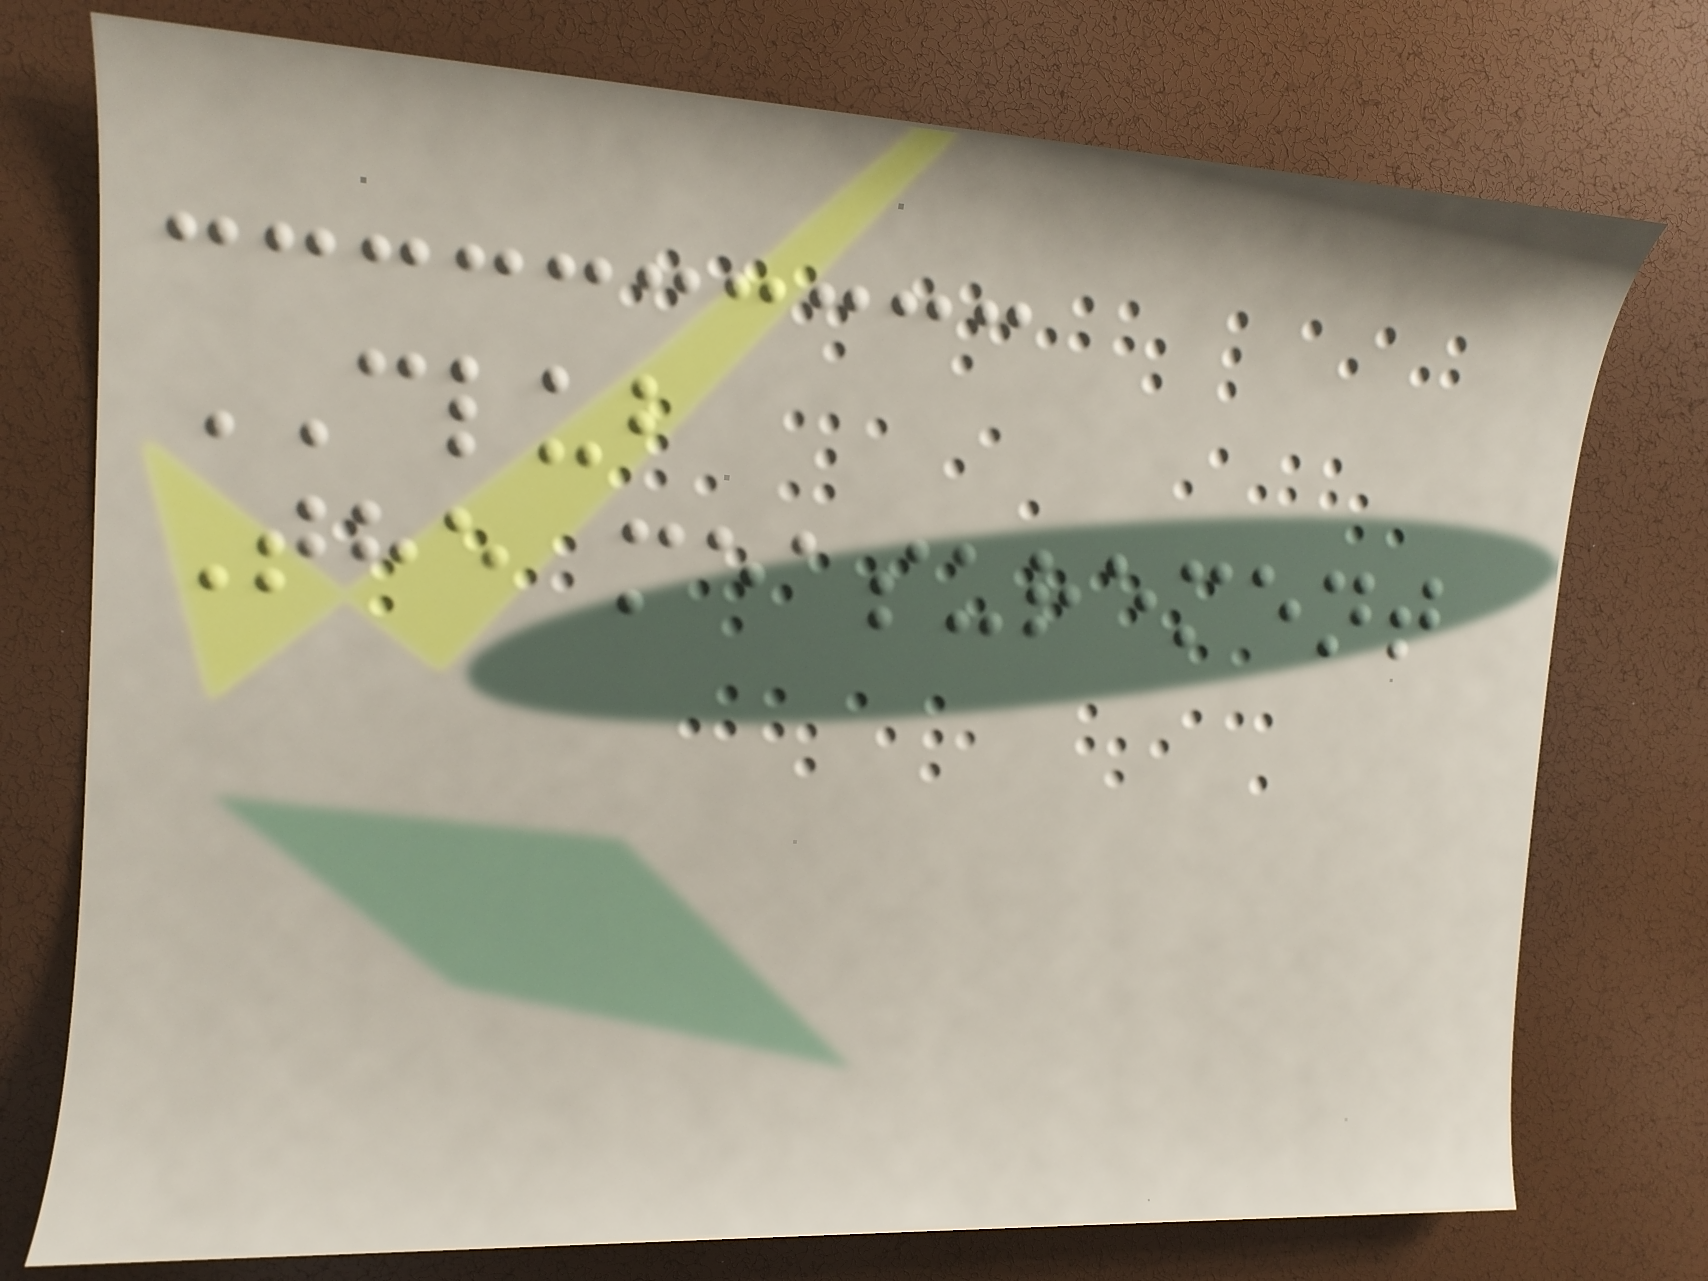CLUB
The measurement
